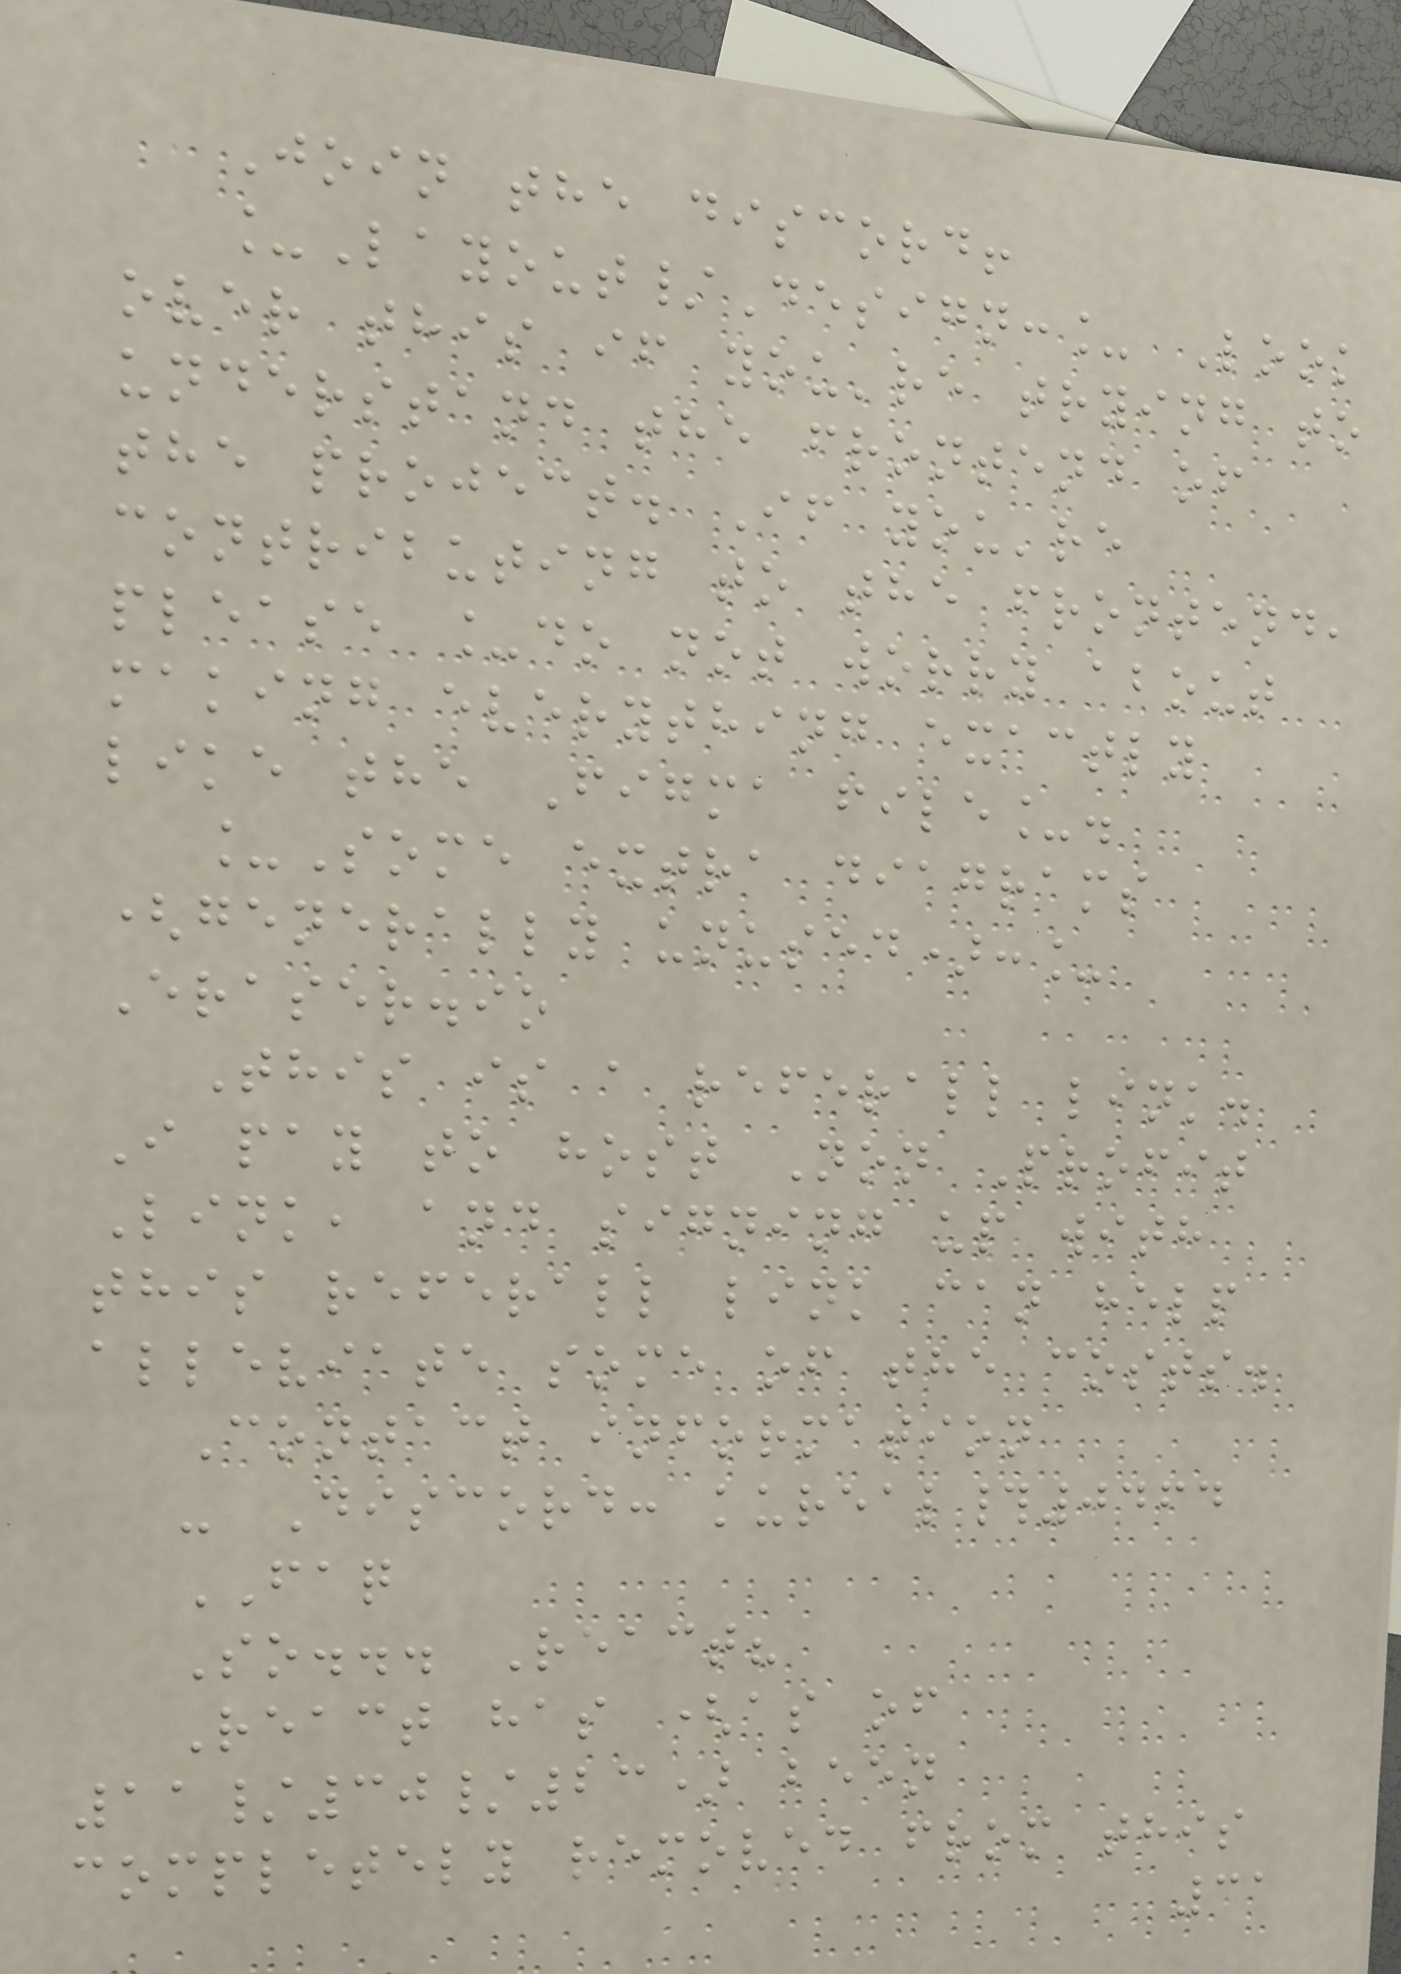Join the discord!
_Layout/Design:_ Look
over this if you're trying to
understand the frontend of
the project. If you're
contributing to the frontend,
please _do not worry about
making everything exactly
like the Figma file_.
_Some extra diagrams
(generally unused):_
Eraser.io
This is a referall link.
I pay to host Non Profit
Link, and signing up with
this referall link can help
alleviate some of the costs.
Contact information
- Discord: kureal#0464
FAQ
So... React?
React has (as of
11/30/23) been
completely removed from this
31
